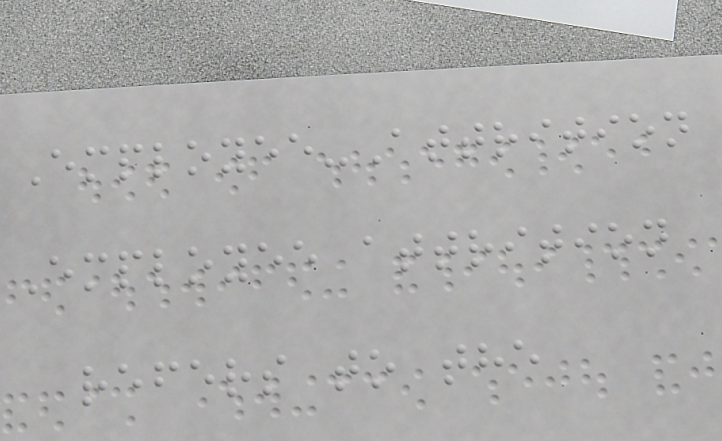Employee-Attrition
Employee attrition
refers to the
